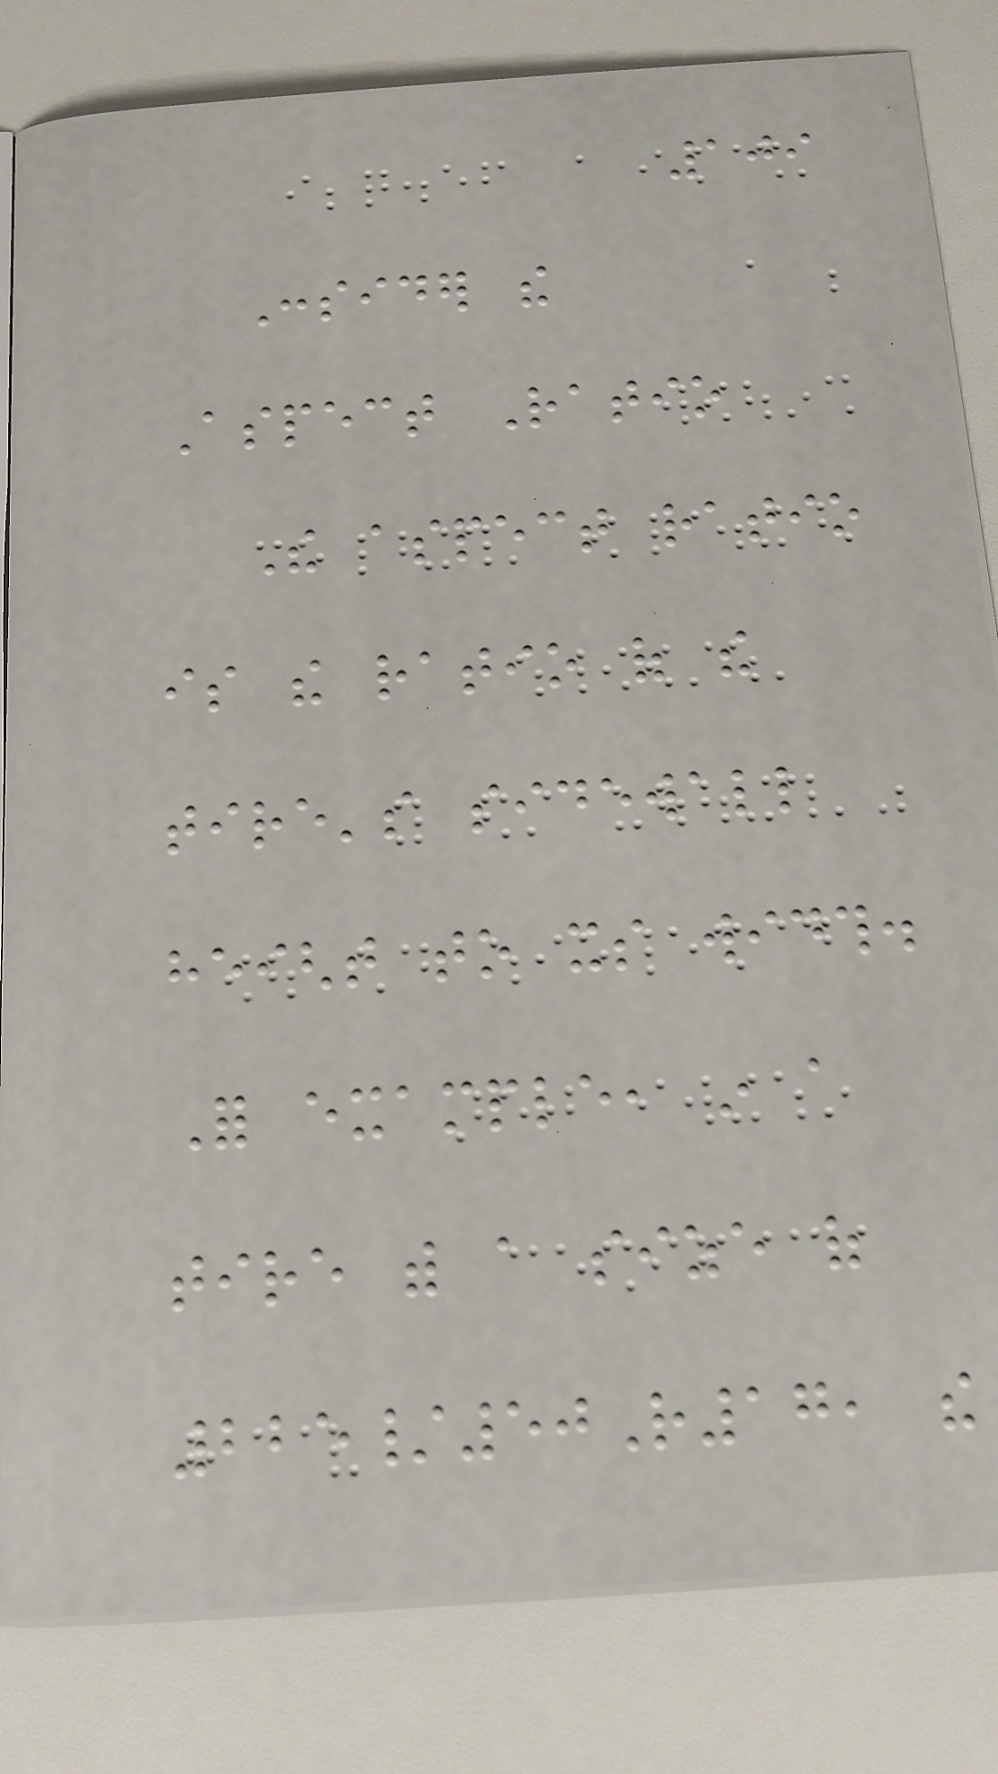109
Consider the
Aspect Ratio
The aspect ratio
is the ratio of the
tire's sidewall
height to its width.
For example, in a
tire with a size of
225/50R17, the
